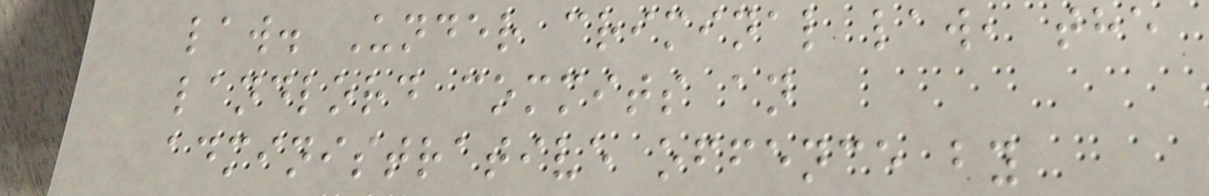law. Under criminal law, the
landlord commits an
administrative offence by
